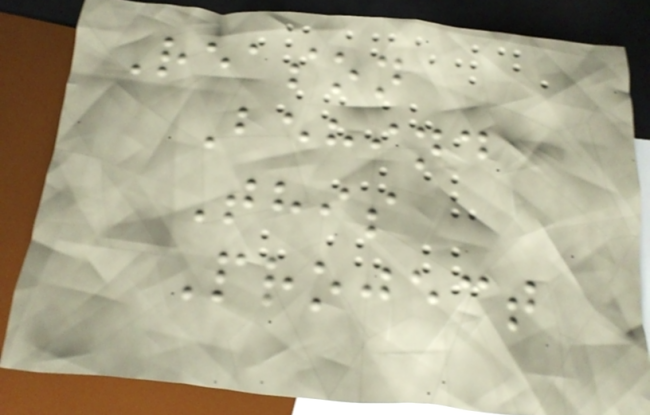Reason
Behind
This
Project
